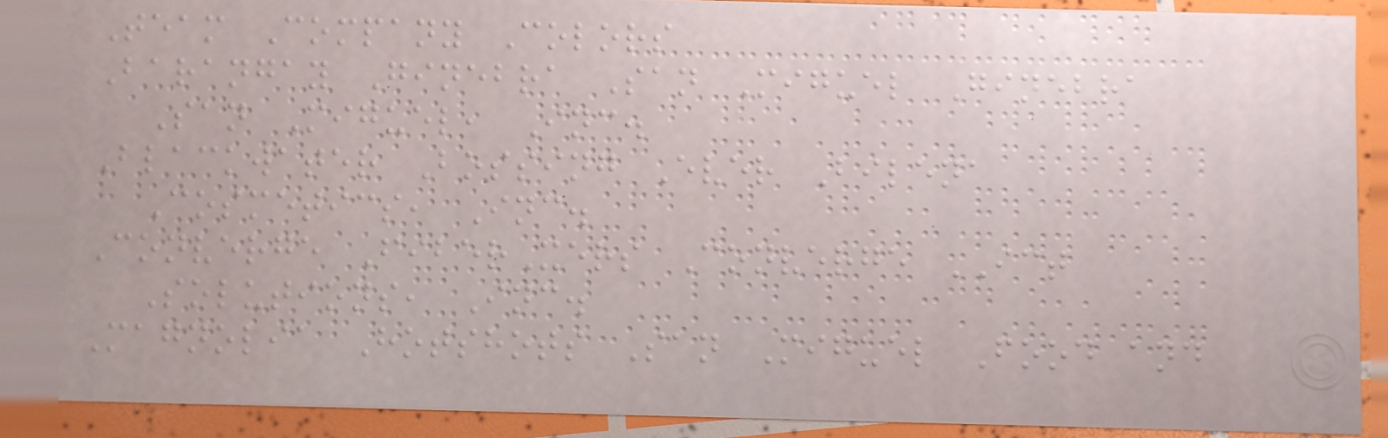Team Company Colors
Barangay Ginebra San Miguel Ginebra
San Miguel, Inc.
Blackwater Bossing Ever Bilena
Cosmetics, Inc.
Converge FiberXers Converge ICT
Solutions, Inc.
Magnolia Hotshots San Miguel Food and
